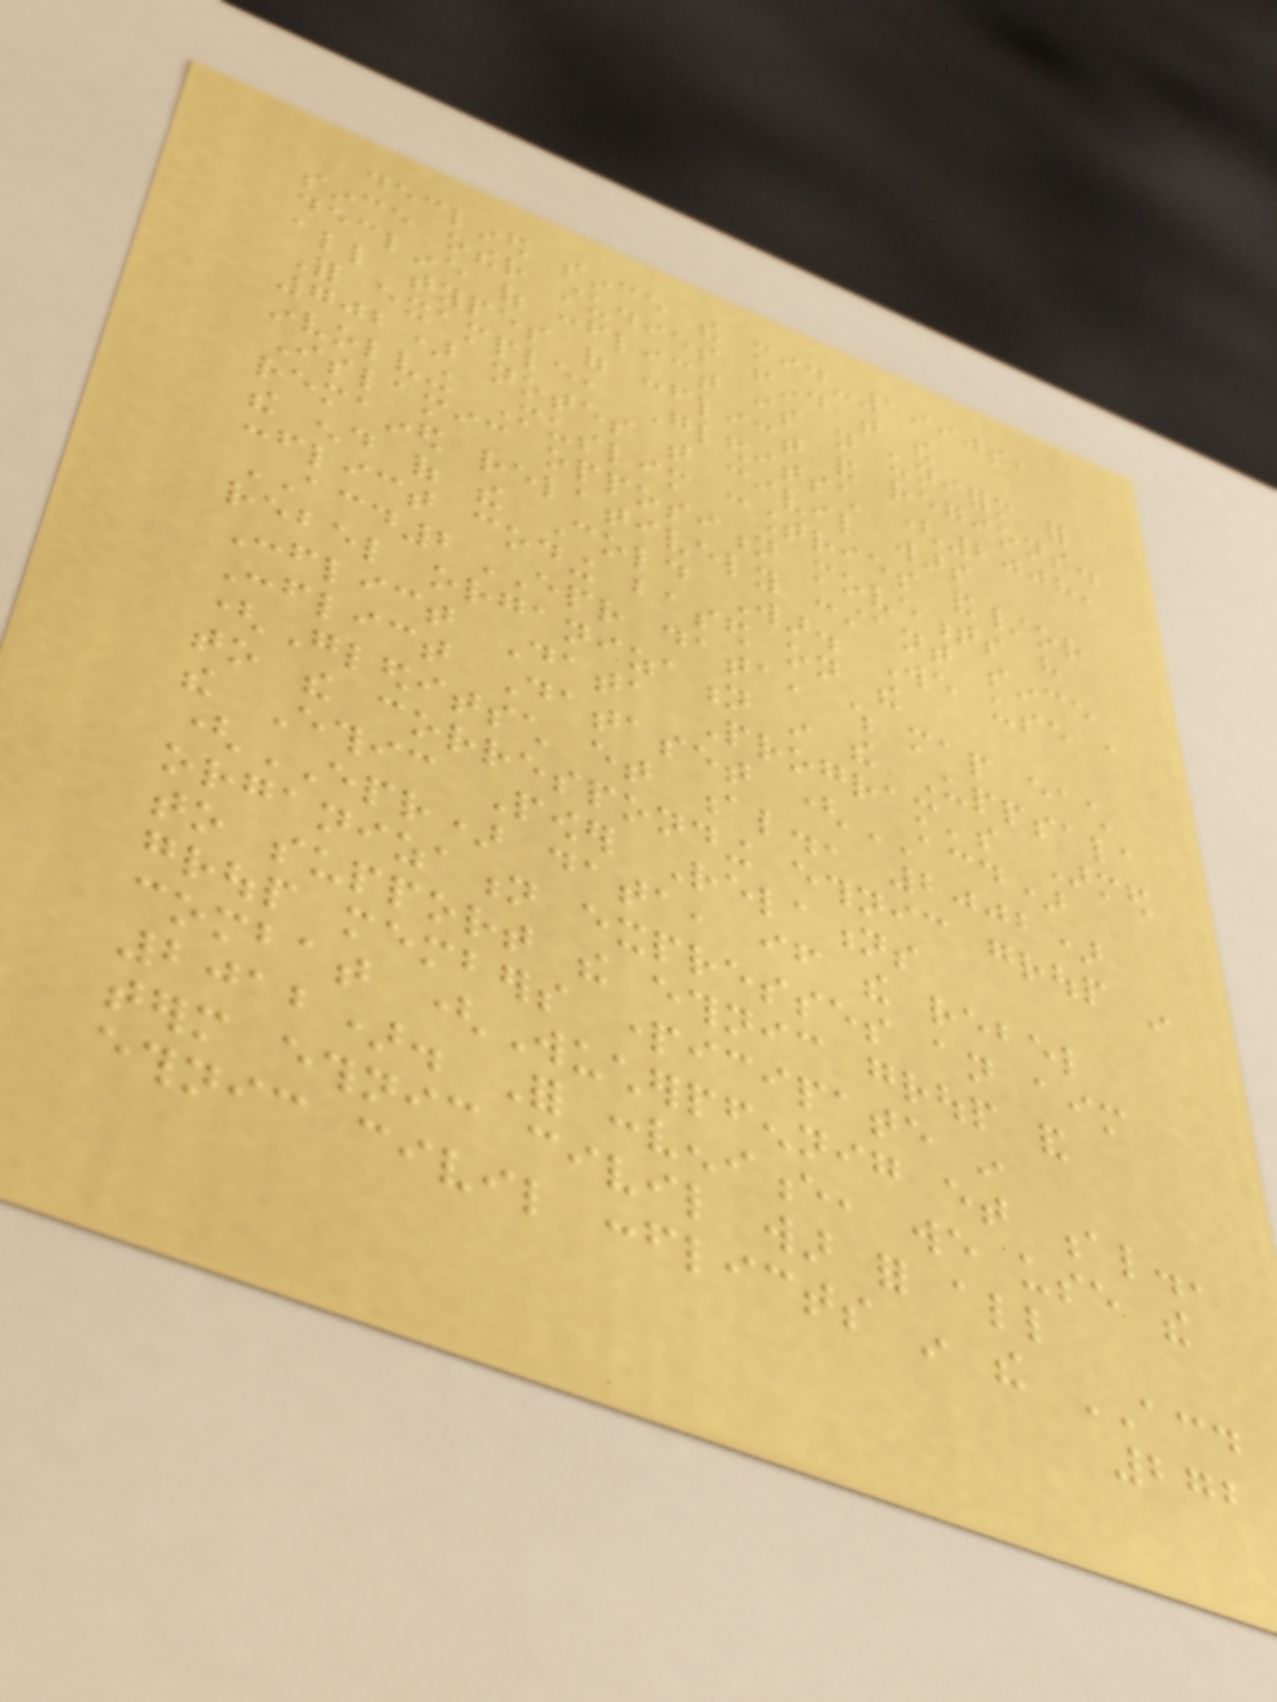declined since the mid-1990s,
since other studies find that the
decline of conflict is not uniform for
all types of conflict and regions.
For example, Gleditsch (2008,
702) notes that civil wars
involving Muslim countries and/or
Islamic opposition movements have
remained relatively constant since
the end of the Cold War. We use a
conflict coding based on the
ACD2EPR data, which map each
rebel organization in the Uppsala
Conflict Data Program's Armed
Conflict Dataset (ACD)
(Gleditsch et al., 2002)
to the corresponding ethnic group in
the Ethic Power Relations
(EPR) data, if the rebel
organization expresses an aim
to support the ethnic group and
group members participate in
combat (Wucherpfennig et al.,
2012). For convenience, we use the
term ethnic civil war for all
ethnic civil conflicts in the ACD
272
